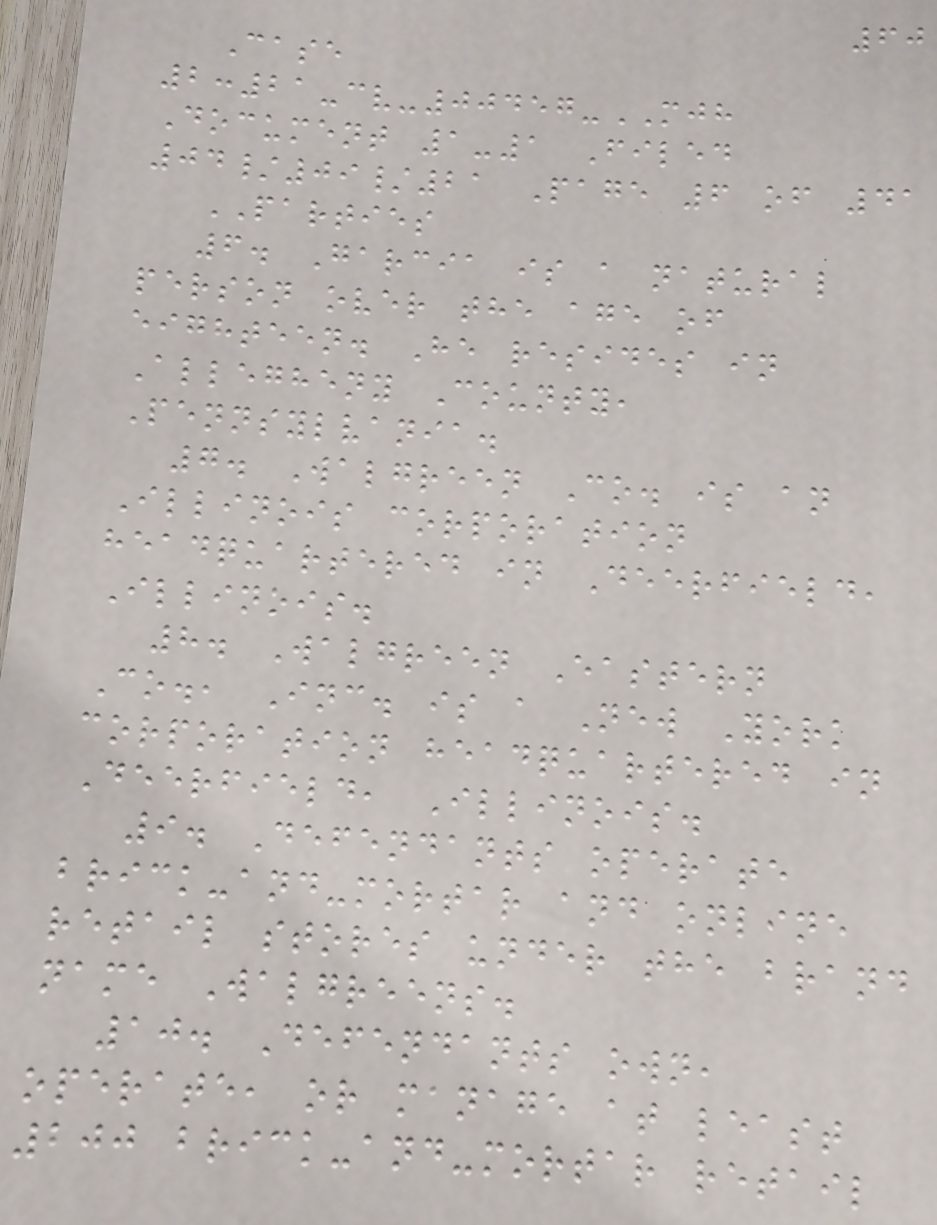60
Case
2:21-cv-00457-MJH
Document 1-1 Filed
04/09/21 Page 6 of 41
PARTIES
6. Garcia is a natural
person over the age of
eighteen. He resides in
Allegheny County,
Pennsylvania.
7. Walgreen Co. is an
Illinois corporation
headquartered in Deerfield,
Illinois.
8. Walgreen Eastern
Co., Inc. is a New York
corporation headquartered in
Deerfield, Illinois.
9. Defendants operate
brick-and-mortar and online
retail stores under the brand
name Walgreens.
10. Defendants own,
operate, or manage at least
200 brick-and-mortar retail
